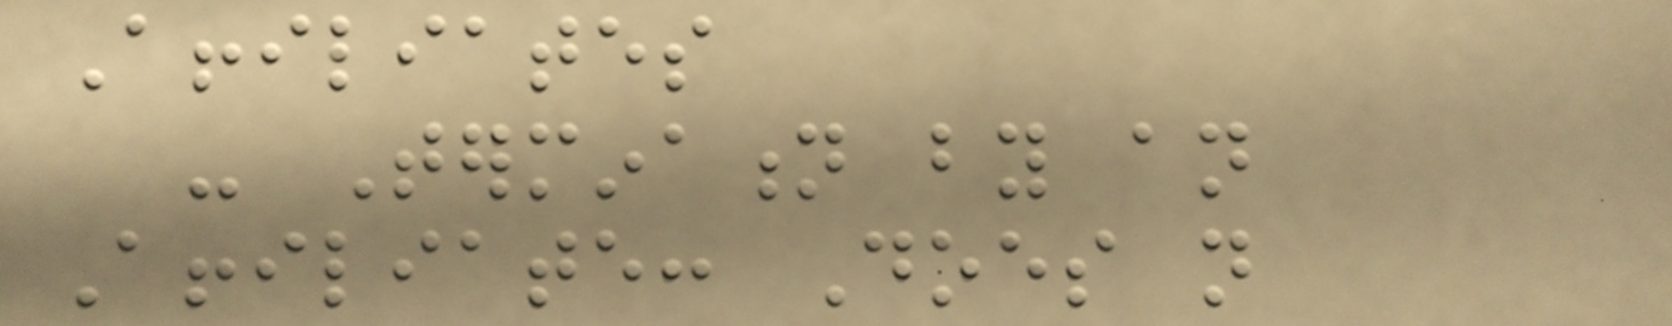Affiliates
- Termination by an
Affiliate: Does not
